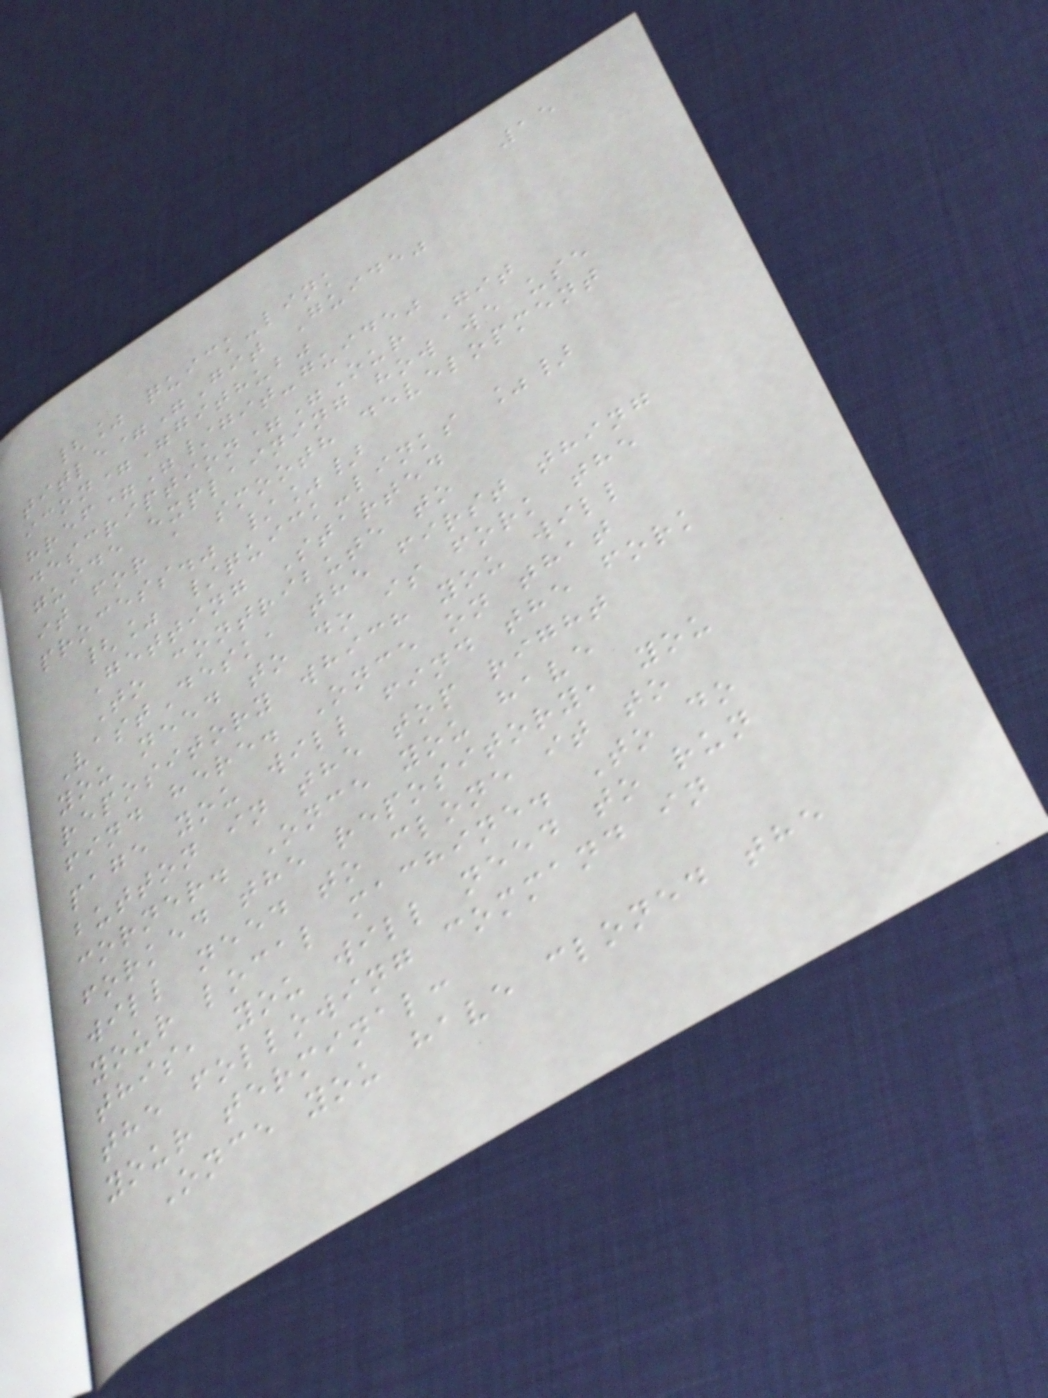15
{% quick-link
title="Git Guide"
icon="github"
href="/git-guide"
description="Our Git
guide explaining how we use
it for a smooth development
process." /%}
{% /quick-links %}
Getting Started
To contribute to
VastDesk, the first thing
you need to do is fork the
repository which you will
find here. Once on that
page you will find the fork
button in the top right
corner. Once you have
forked the repository, you
will need to clone it to
your local machine. To do
this, you will need to run
the following command in
your terminal:
Once you have cloned the
